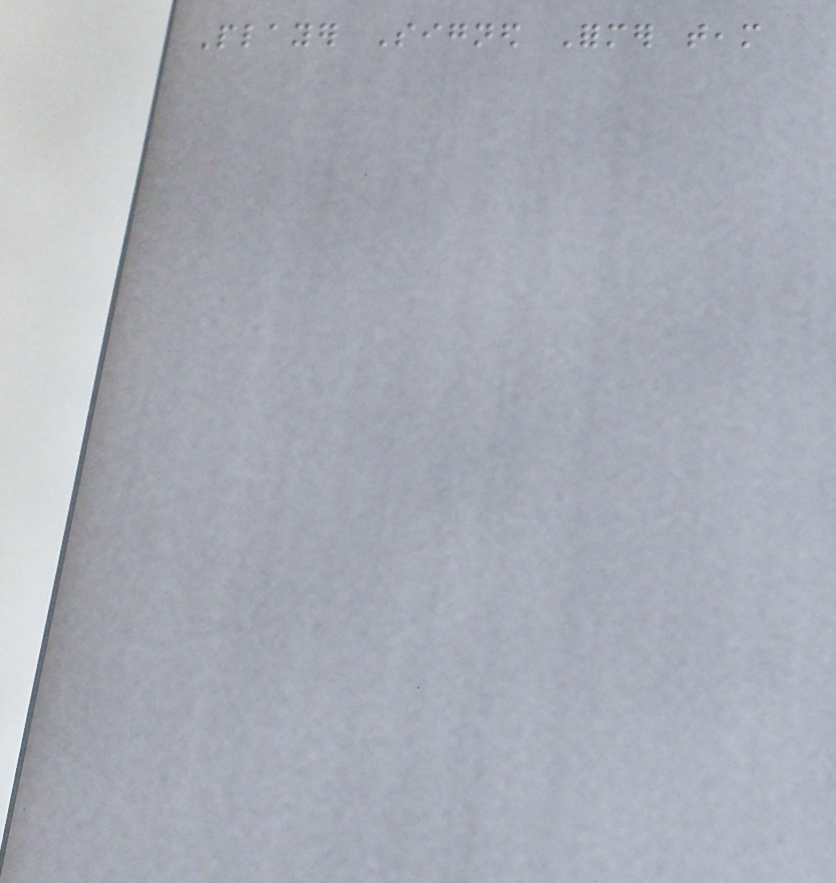Player Signed Former team
